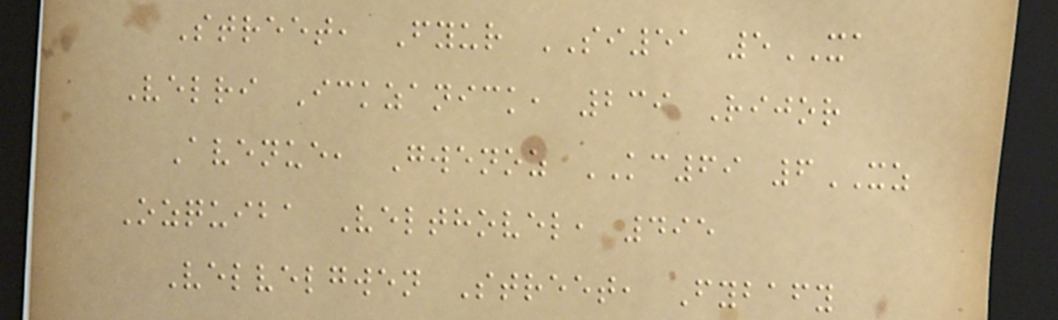Street, Fyur SI51 5XA
Velri Ickzanick, 239 Rijor
Avenue, Gwenoz KC69 6XZ
Ozquiba Velthovel, 495
Velvelgwen Street, Fybafy
